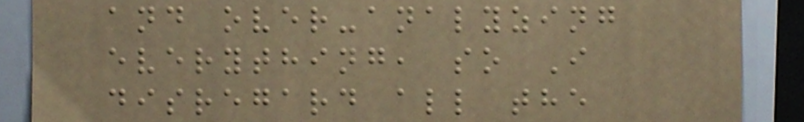and over-analyzing
everything, so I
disregard all the
